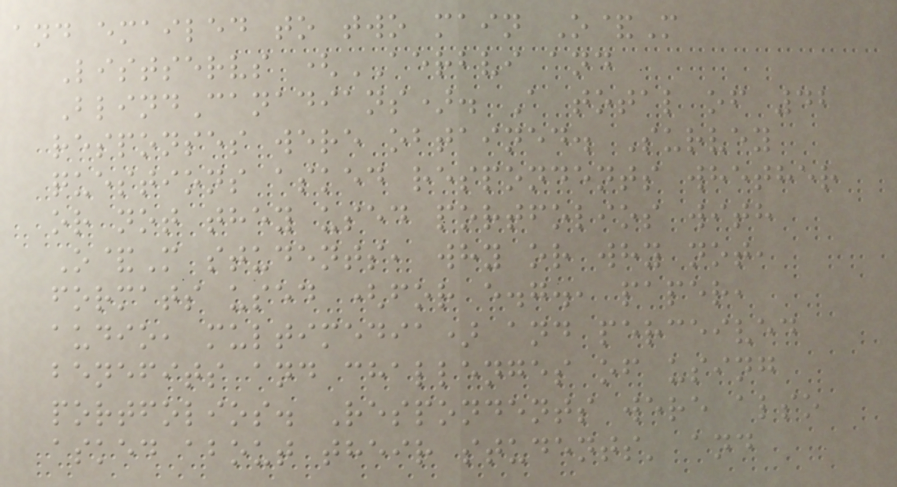and emailed to two main O&M
Listservs (AERBVI and
BlindCanadians). A total of 42
responses were obtained. Survey
questions asked respondents whether
or not they used portfolios with
O&M students, why or why not,
formats used (for e.g., paper,
audio, multimedia) and perceived
benefits and challenges of using
portfolios. Respondents were also
asked about their students' and
